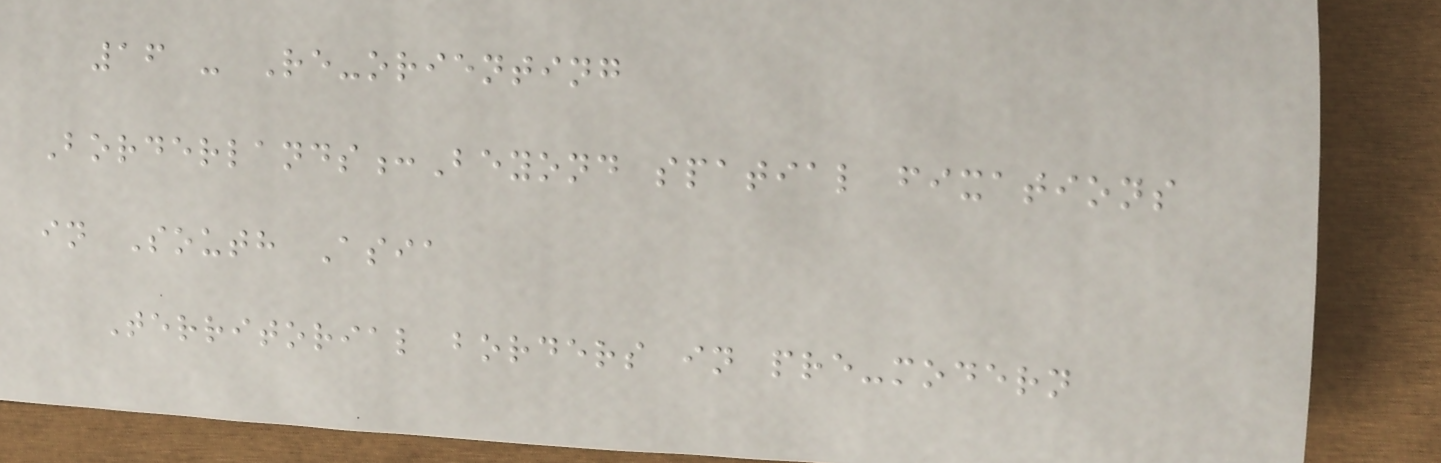16 - Re-orienting
Borderlands:Beyond spatial fixations
in South Asia
Territorial borders in pre-modern
